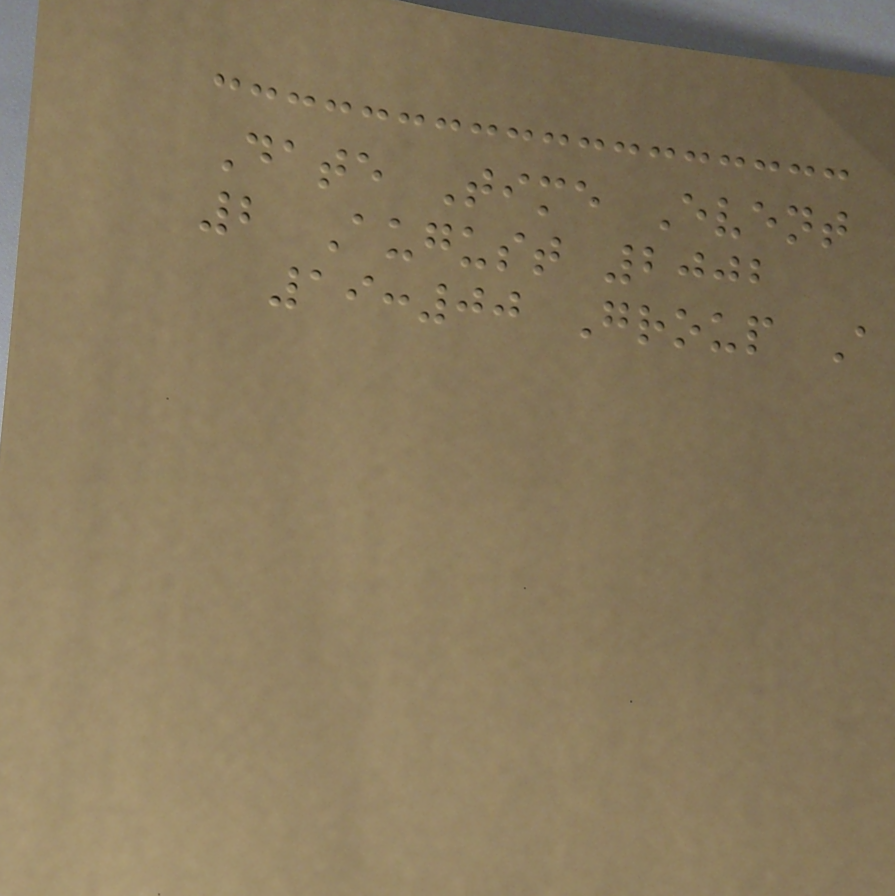Date Time Event
2 August 2002
19:00 Group A
